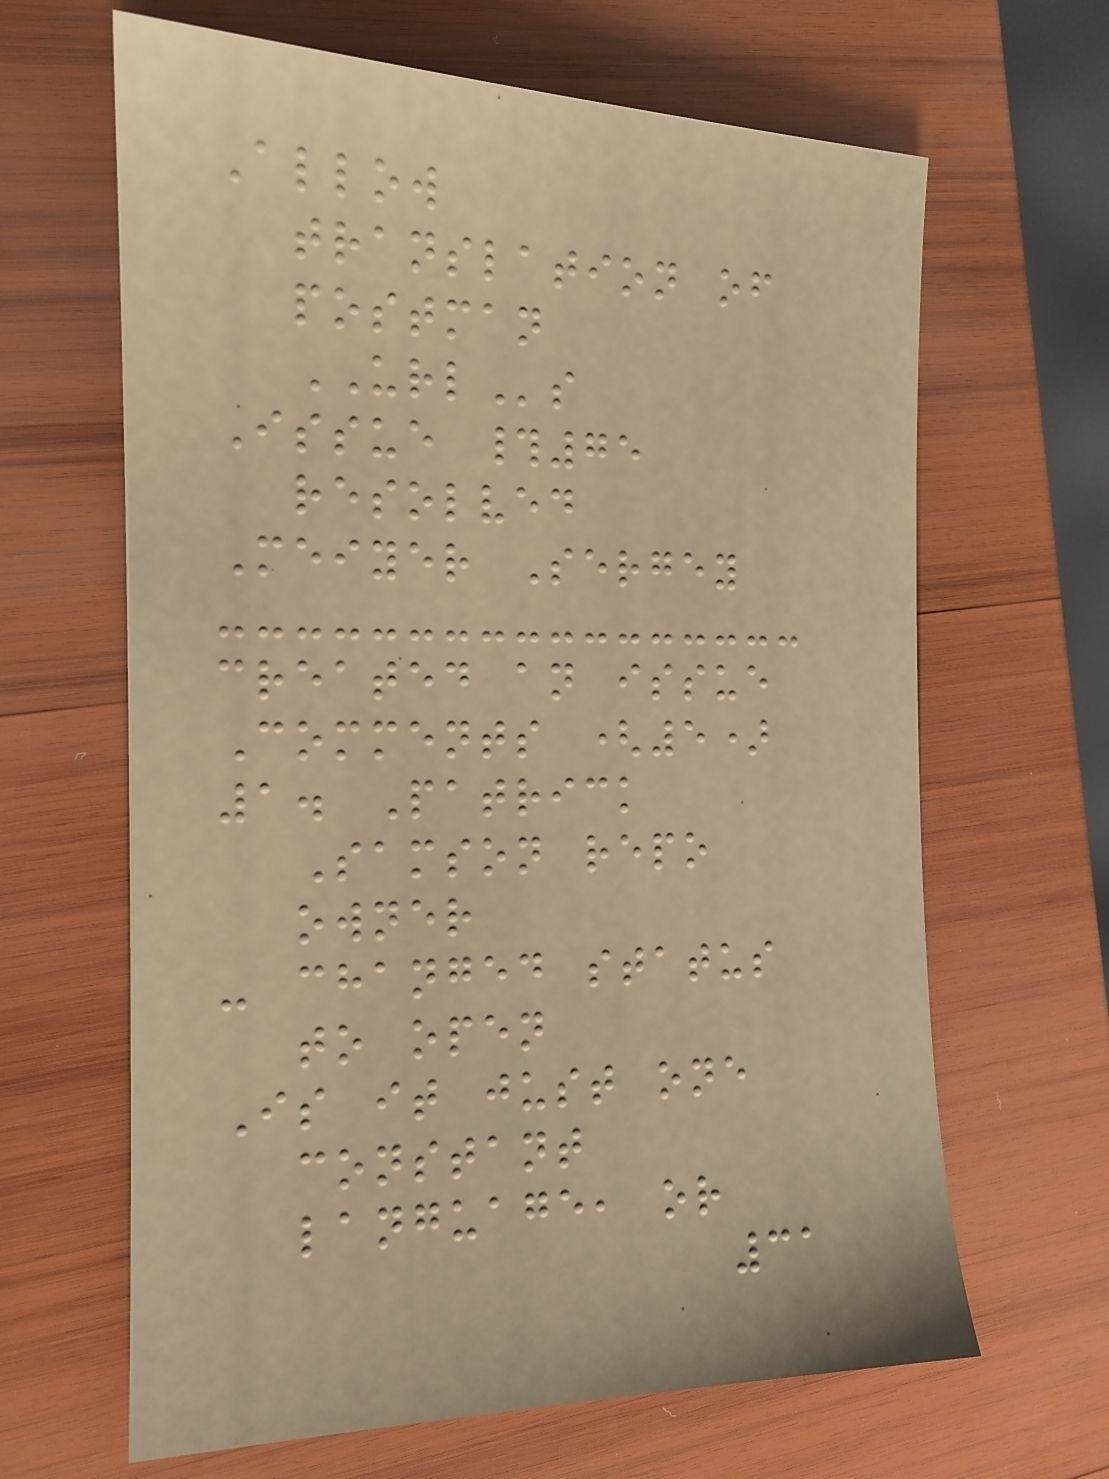Allow
translation of
postman
URLs
Issue #75
resolved
Meiyer Sergey
created an issue
Comments (5)
1. Patrick
Samson repo
owner
- changed status
to open
Is it just one
constant
language, or
31
